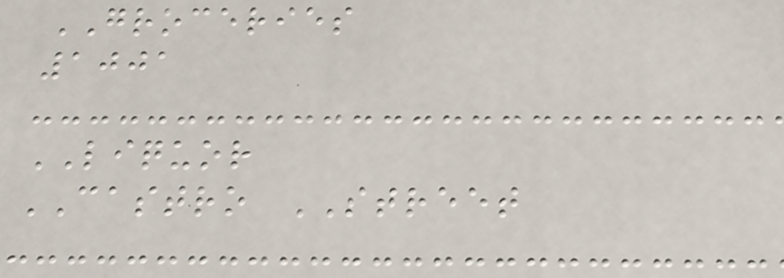GROCERIES
1001
LIQUOR
CASTRO STREET
